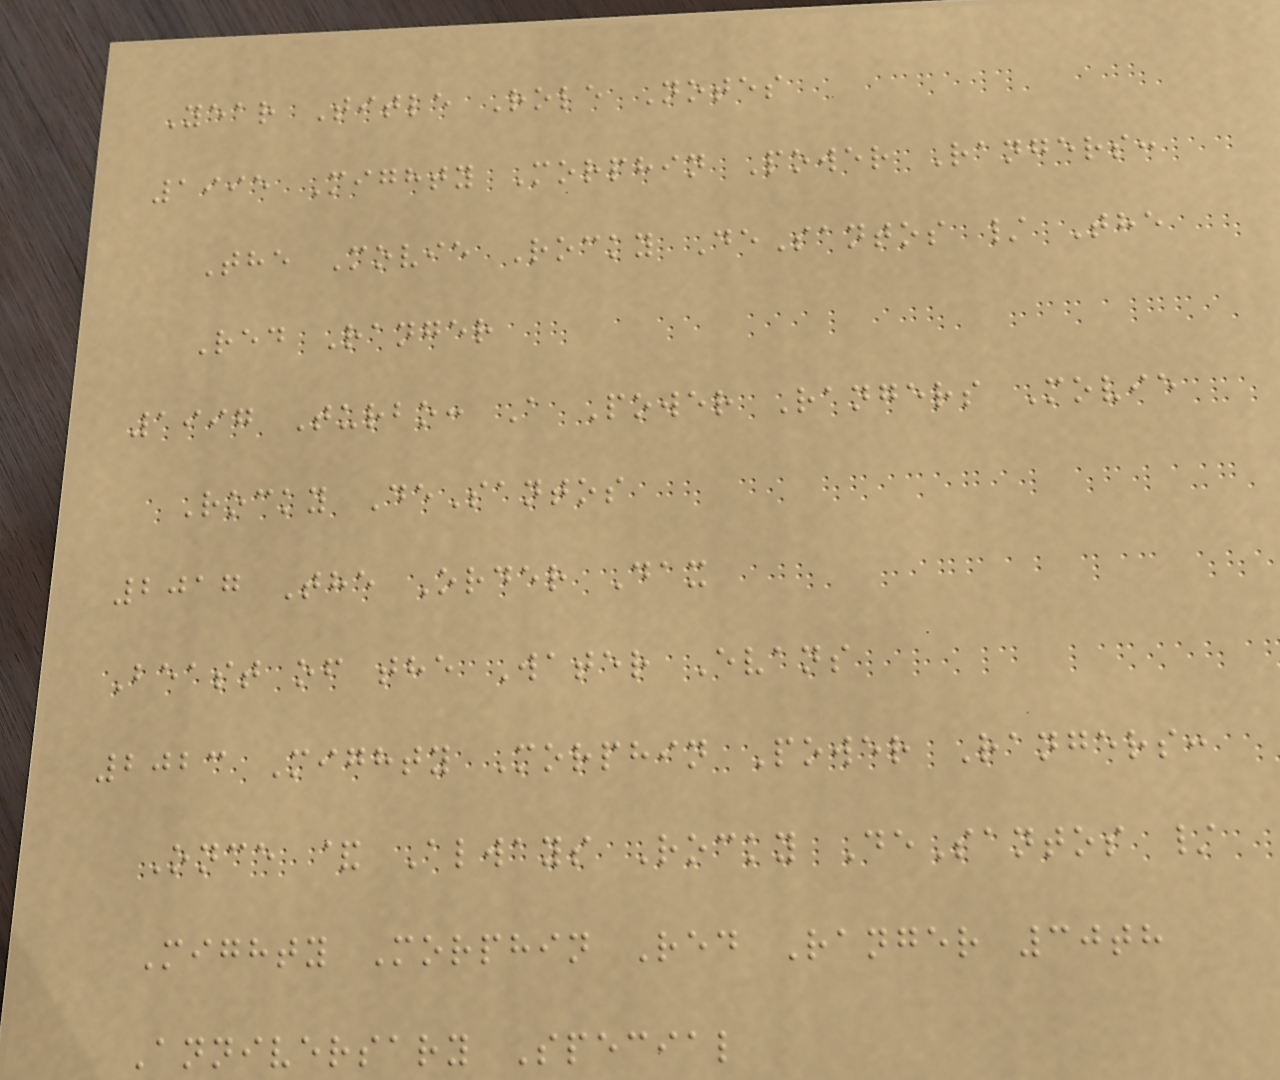Year Title Role Notes
1995 Mighty Morphin Power Rangers:
The Movie Rocky DeSantos / The
Red Ranger
1997 Turbo: A Power Rangers Movie
Rocky DeSantos
2017 The Order Dax
Beast of the Water Evans
2023 Mighty Morphin Power Rangers:
Once & Always Rocky DeSantos /
Mighty Morphin Red Ranger 30th
Anniversary Special
